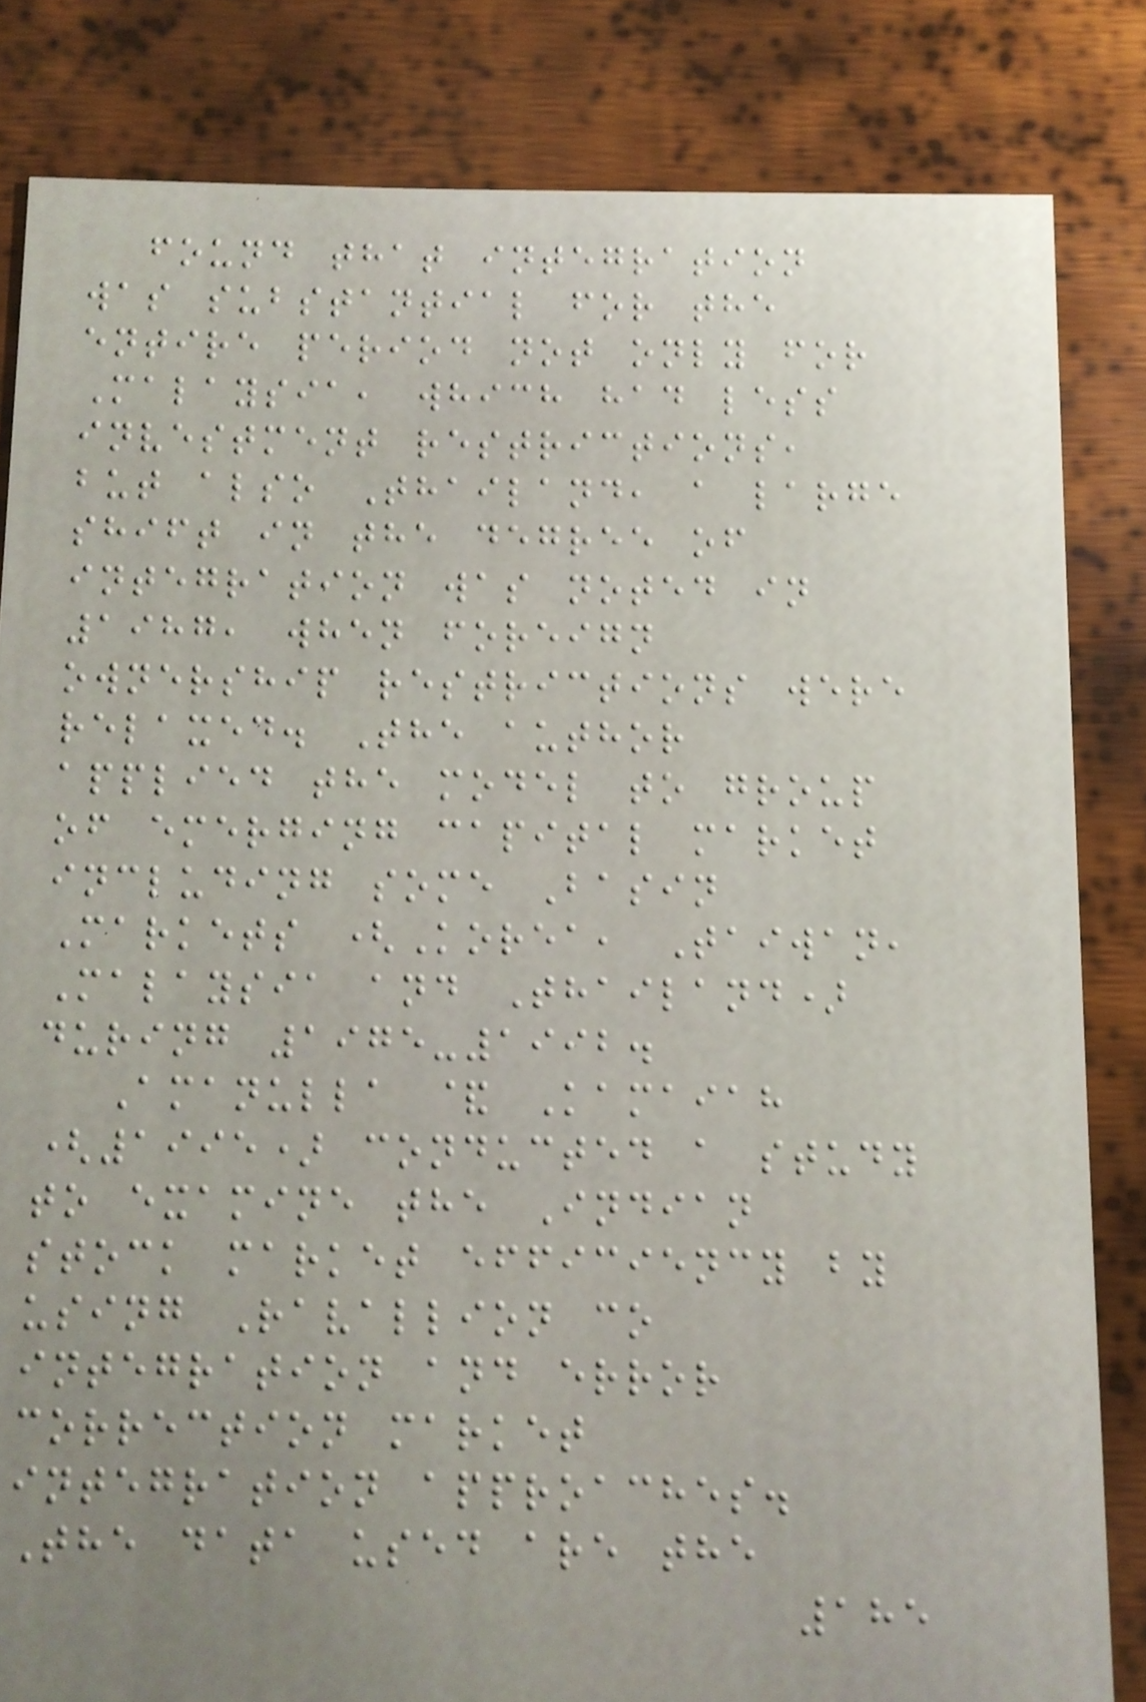found that integration
was substantial for the
entire period not only for
Malaysia, which had less
investment restrictions,
but also Thailand, a large
shift in the degree of
integration was noted in
1987, when foreign
ownership restrictions were
relaxed. The author
applied the model to group
of emerging capital market
including some Basin
Markets (Korea, Taiwan,
Malaysia and Thailand)
during 1975-1992.
Amanulla & Kamaiah
(1995) conducted a study
to examine the Indian
stock market efficiency by
using Ravallion co
integration and error
correction market
integration approaches.
The data used are the
185
